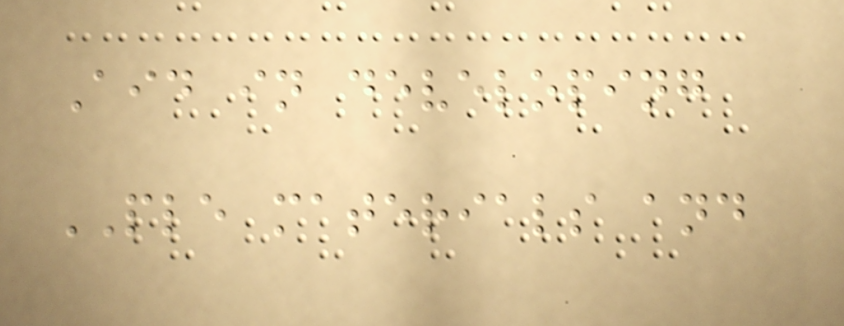Aid in developing
PLE materials and
